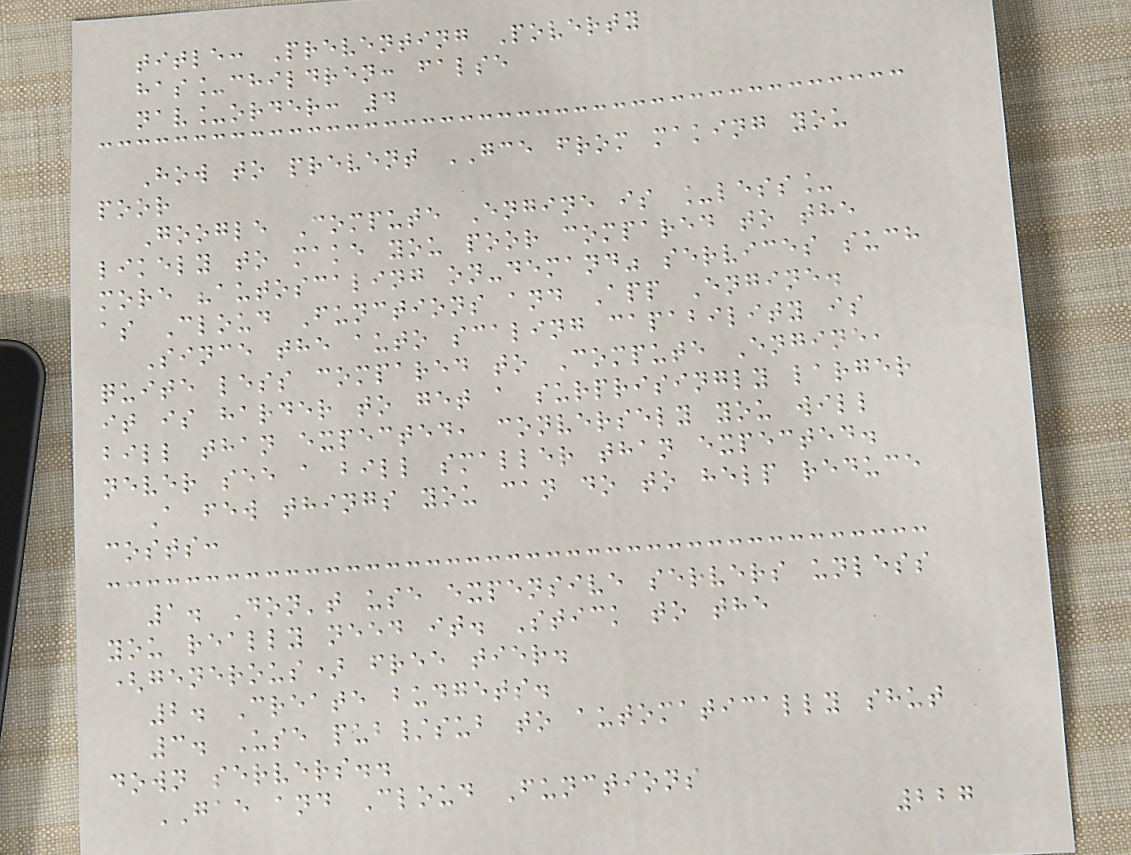title: Preventing Poverty
has_children: false
nav_order: 4
How to prevent GCE from making you
poor
Google Compute Engine is _less_
likely to make you poor compared to the
more "autoscaling on-demand" services such
as Cloud Functions and App Engine.
Since the auto scaling capability is
quite less compared to Compute Engine,
it is harder to get a surprisingly larger
bill than expected, conversely you will
never see a bill smaller than expected.
A few things you can do to help reduce
costs:
1. Don't use expensive servers unless
you really need it. Stick to the
(generous) free tier.
2. Create budgets.
3. Use pub/sub to automatically shut
down servers..
GAE and Cloud Functions
227
